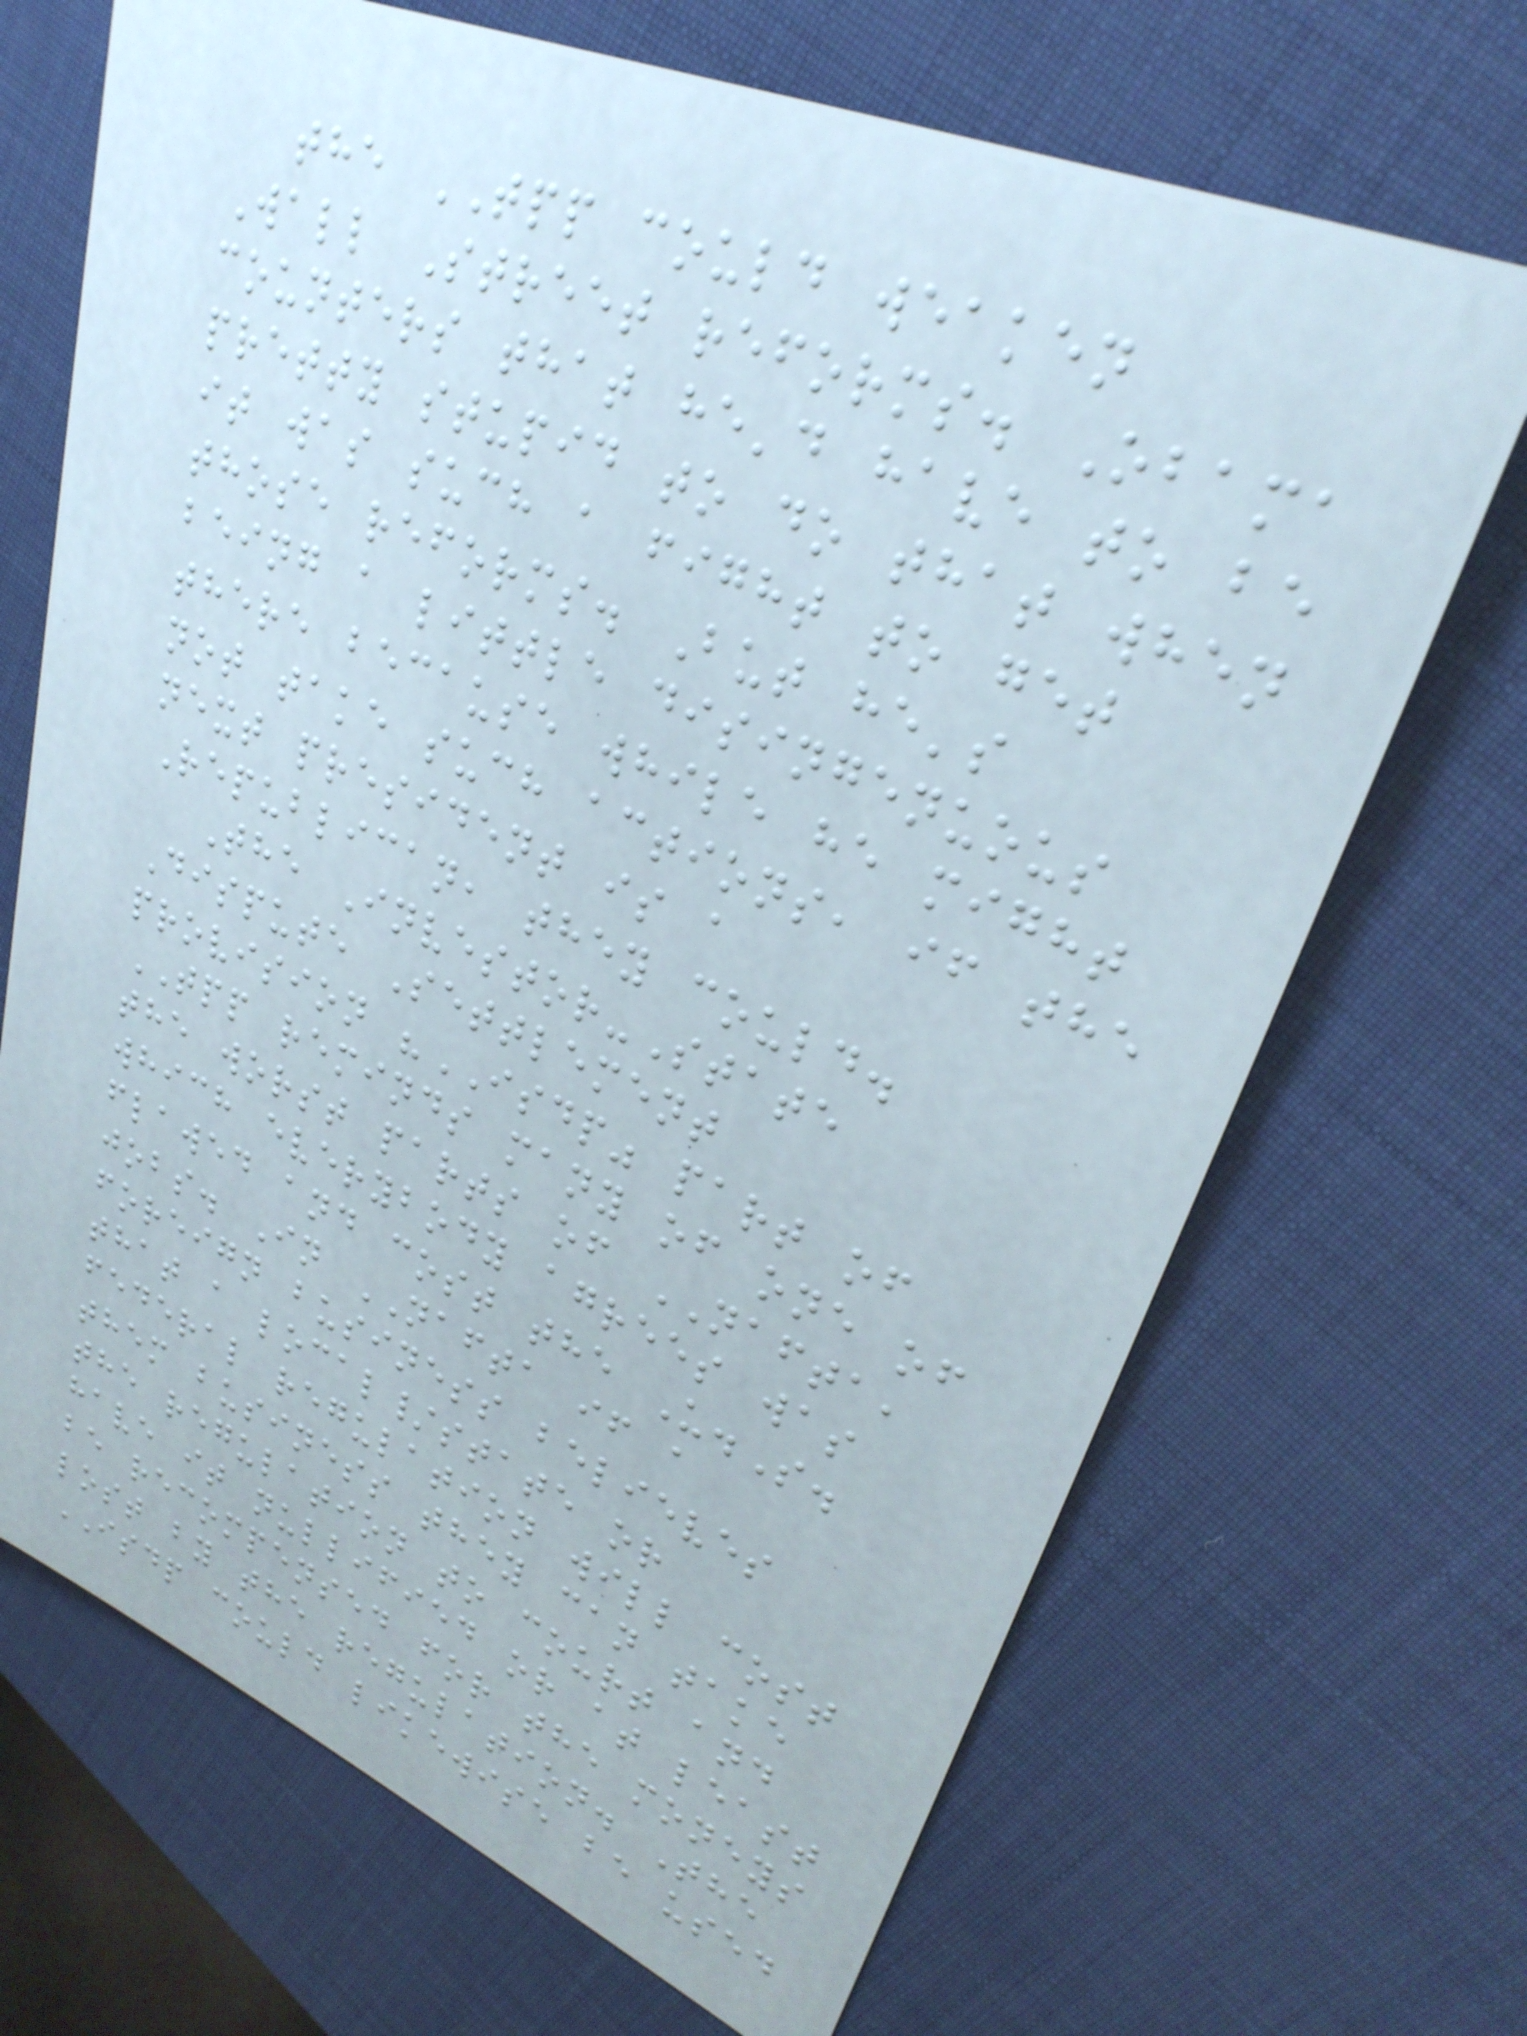the TPP could weaken
Wall Street reforms. Obama
counters that he'd have to be
pretty stupid to do that when
it was such a fight to get
those reforms. But he's
being a little disingenuous
there because while he might
not take such actions, if the
next president is a
Republican, they could.
The Investor-State
Dispute Settlement
provision "ISDP" part of
TPP reminds many of one of
the worst parts of NAFTA,
which everybody agrees was
flawed and cost the U.S.
jobs. In NAFTA if a
foreign business believes
that a local/state or
federal regulation will cost
them business they can take
the regulation to court and
have it nullified or at least
be recompensed for the moneys
lost by the regulation. The
ISDP could likewise be used
